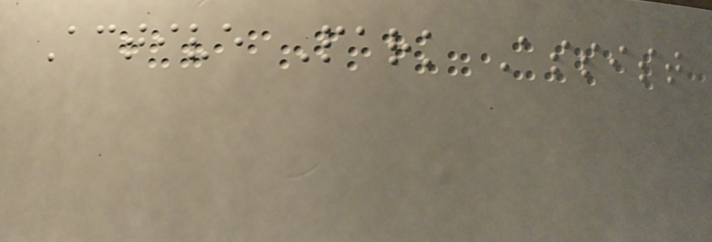Active Park Assist
